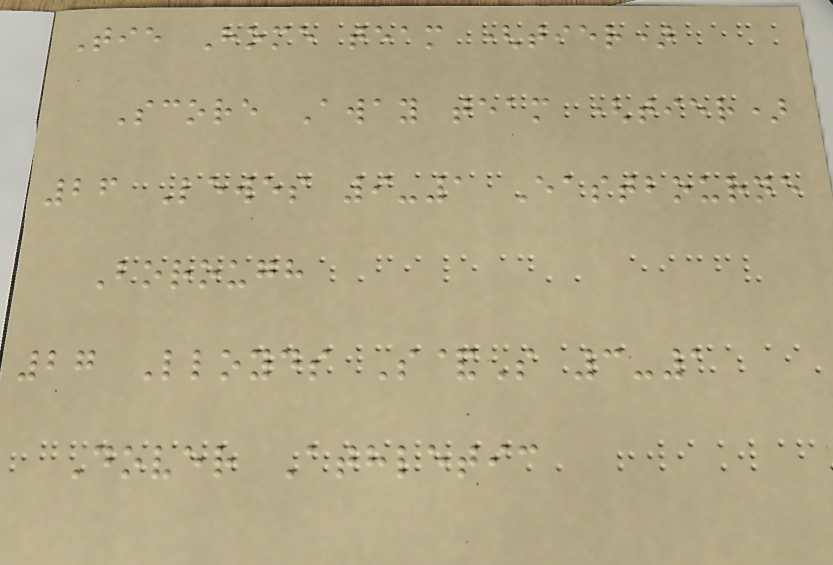Tie Home team (tier)
Score Away team (tier)
26 Lewes 9-1 Eastbourne
Borough
27 Lloyds S&S 3-1
Dover Athletic
